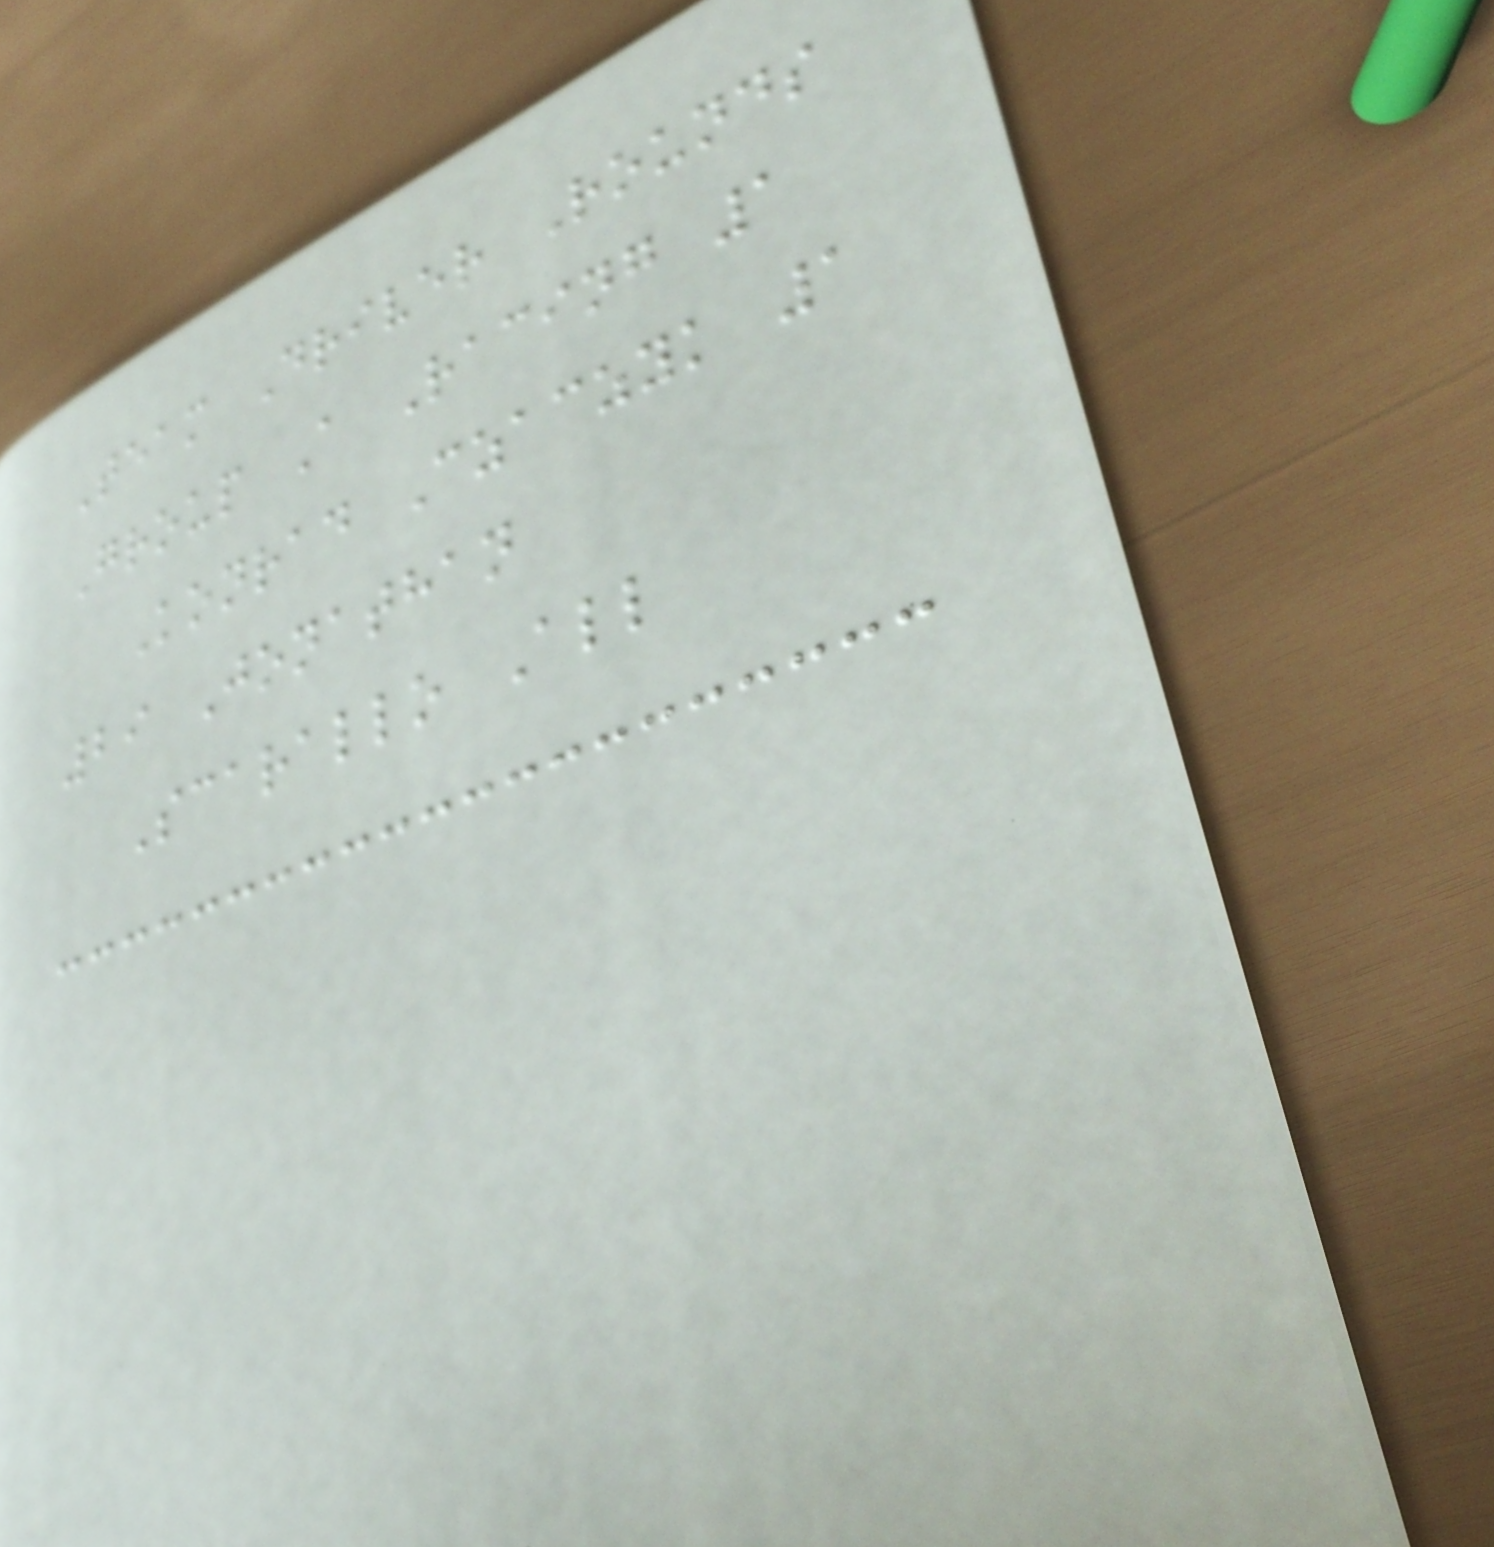Team Driver Rounds
Group A Racing 1
Konrad Czaczyk 1
29 Jonathan
Scarallo All
